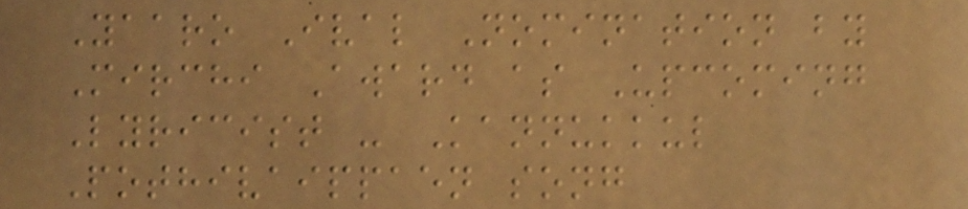Yaaro Ival Nomination by
Mirchi Award as Upcoming
Lyricist - Kannukkul
Pothivaippaen song
